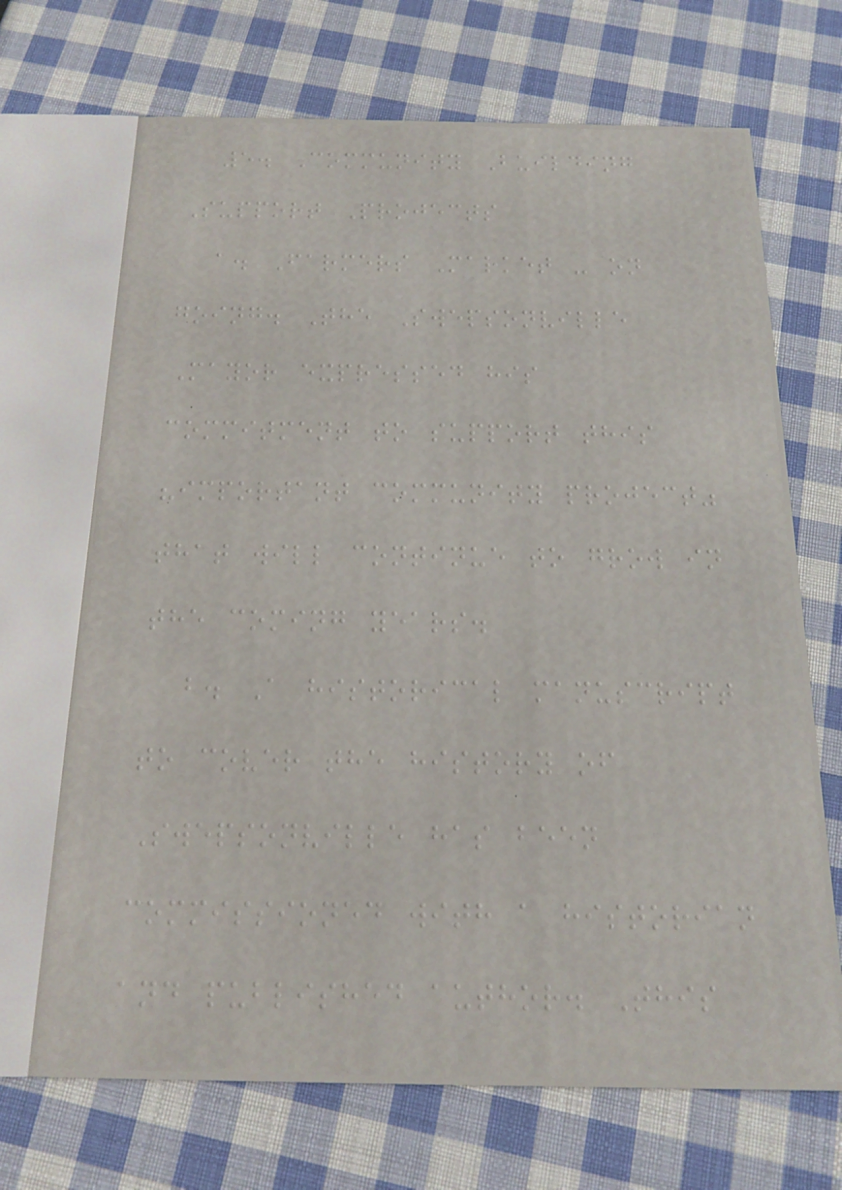5. Community Building
Support Projects
a. Farmers Market - on
going. The Swepsonville
Mayor expressed his
commitment to support this
"important community project"
that will continue to grow in
the coming years.
b. A historical manuscript
to cover the history of
Swepsonville has been
commissioned with a historian
and published author. This
